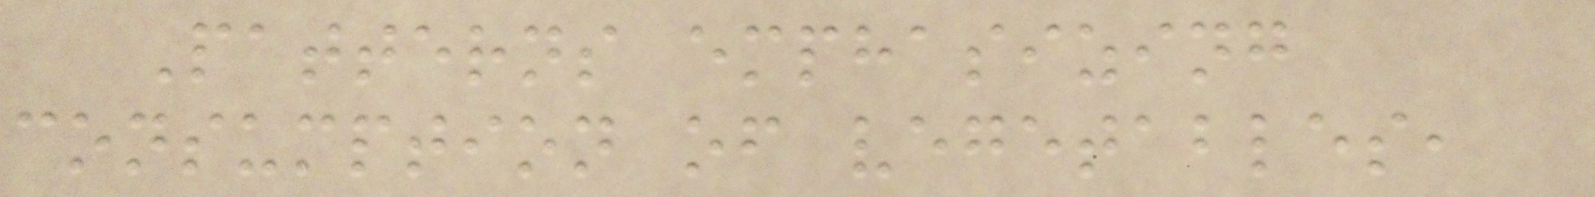Patterns emphasizing
consumption of vegetables,
